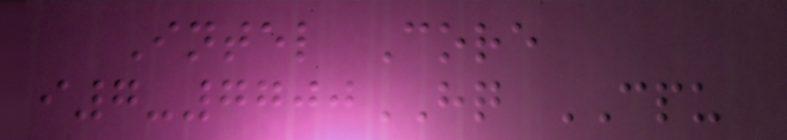Intel Core
i7-7700HQ CPU
